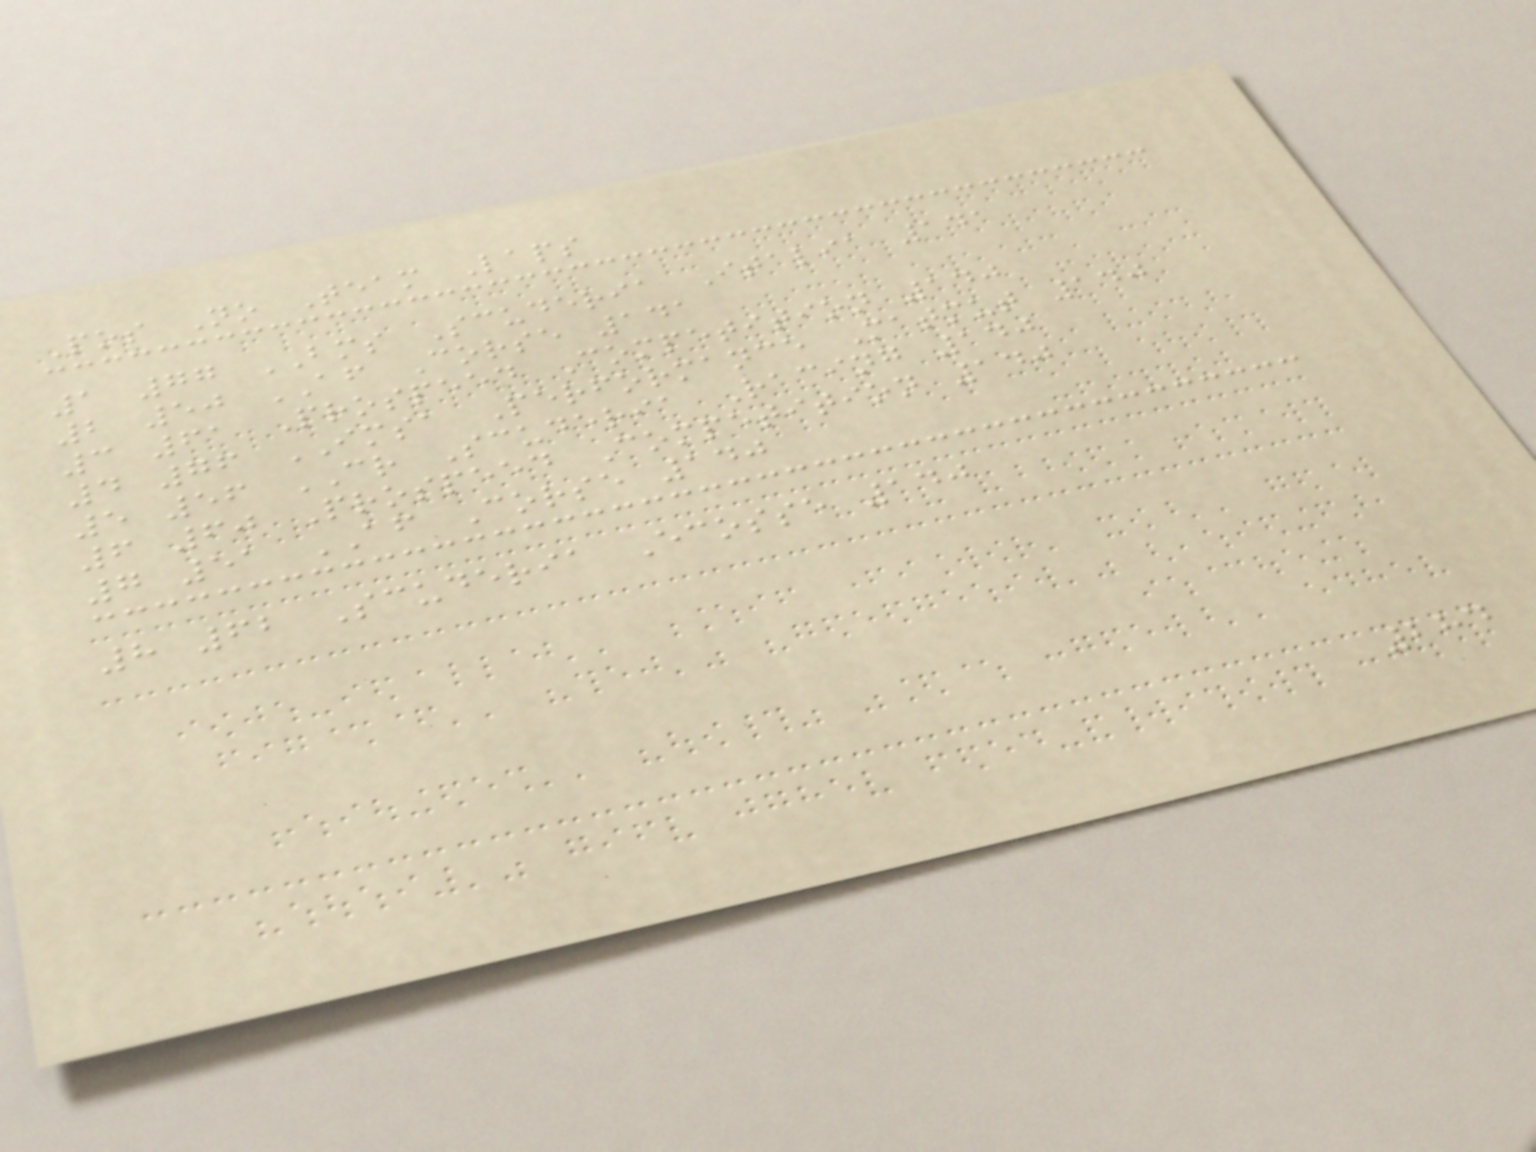Pos No Team Laps
1 77 BMS Scuderia Italia 141
2 50 AF Corse 141
3 61 Prospeed Competition 140
4 76 IMSA Performance Matmut 140
5 56 CR Scuderia Racing 140
6 60 Prospeed Competition 140
7 51 AF Corse 140
8 62 Scuderia Ecosse 140
284
